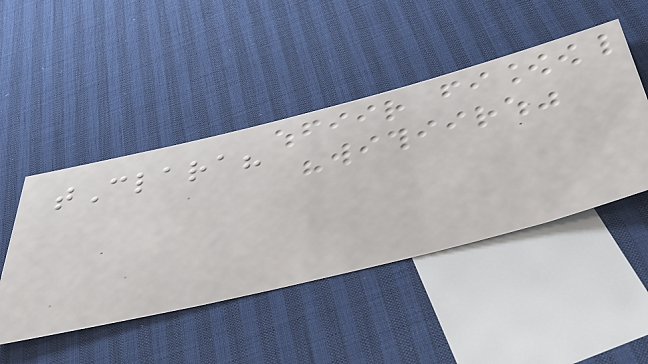tClara?
